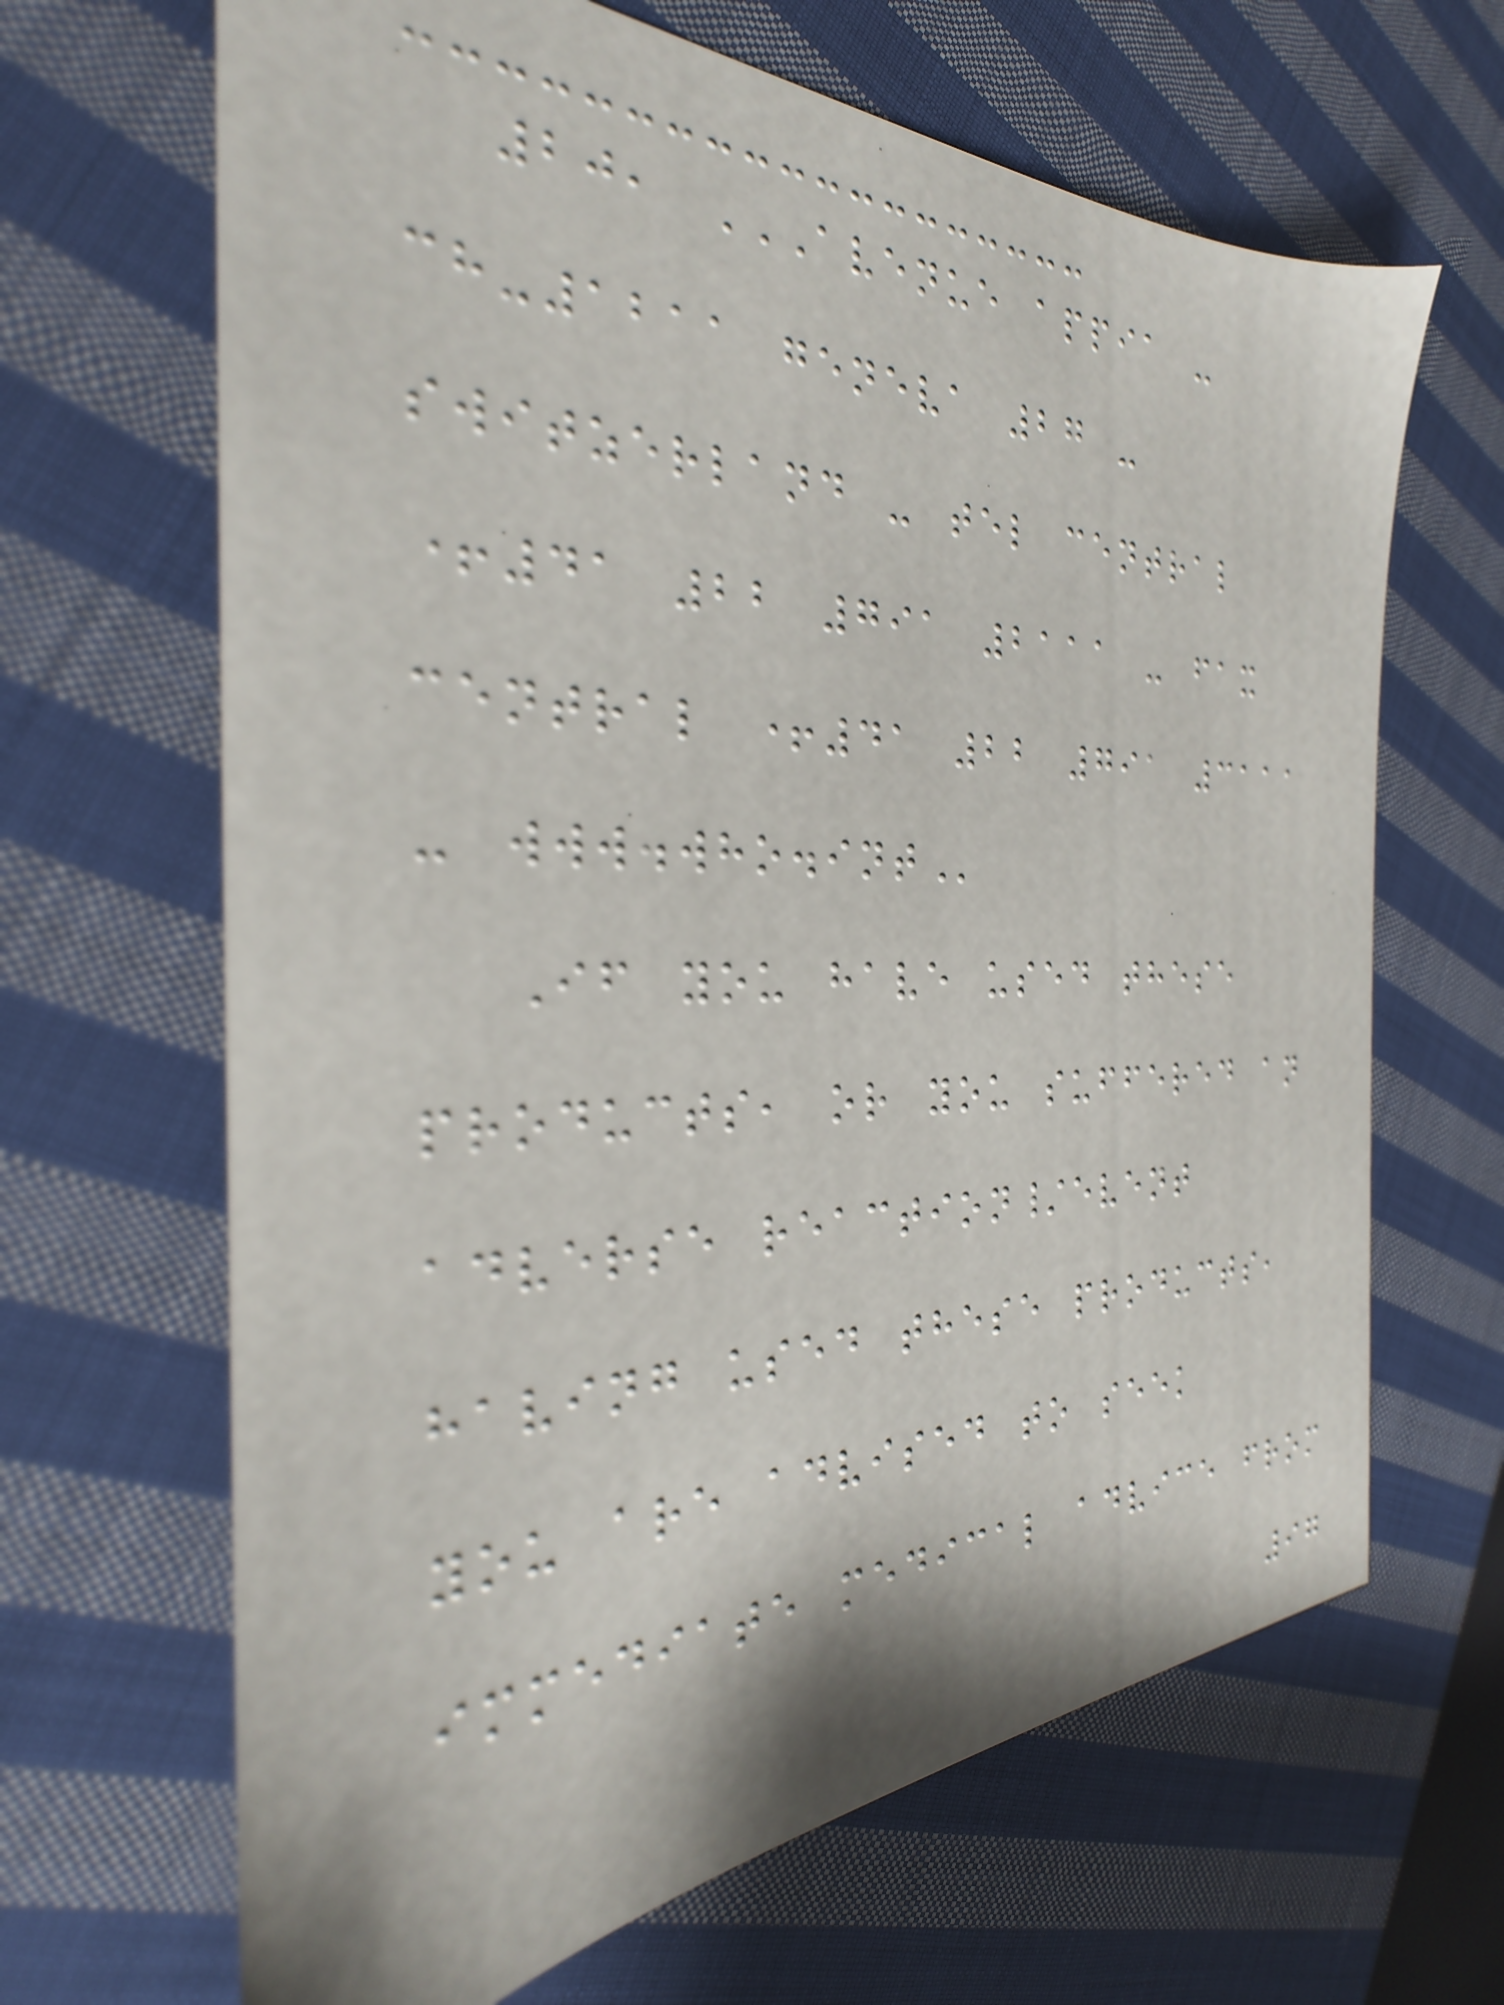20, AVENUE APPIA -
CH-1211 GENEVA 27 -
SWITZERLAND - TEL CENTRAL
+41 22 791 2111 - FAX
CENTRAL +41 22 791 3111
- WWW.WHO.INT
If you have used these
products, or you suffered an
adverse reaction/event
having used these products,
you are advised to seek
immediate medical advice from
97
